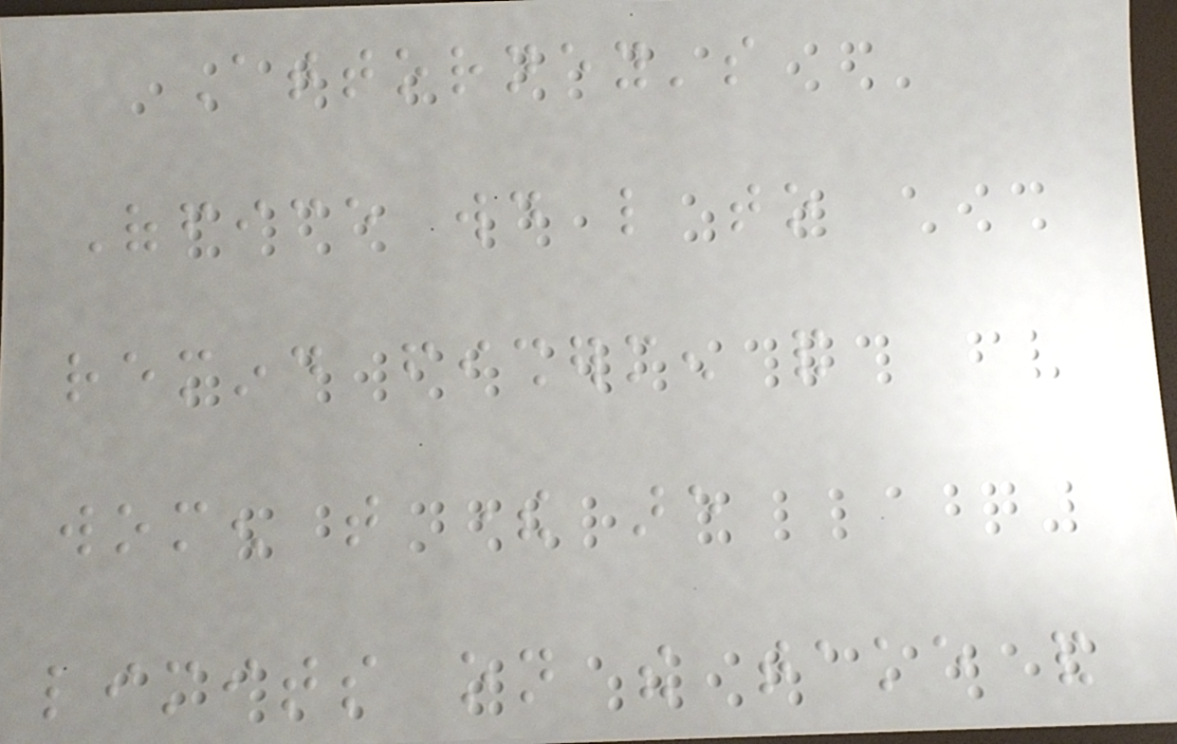Attorney's
Office would like to
remind fishermen and
women that there are
limits on the take and
